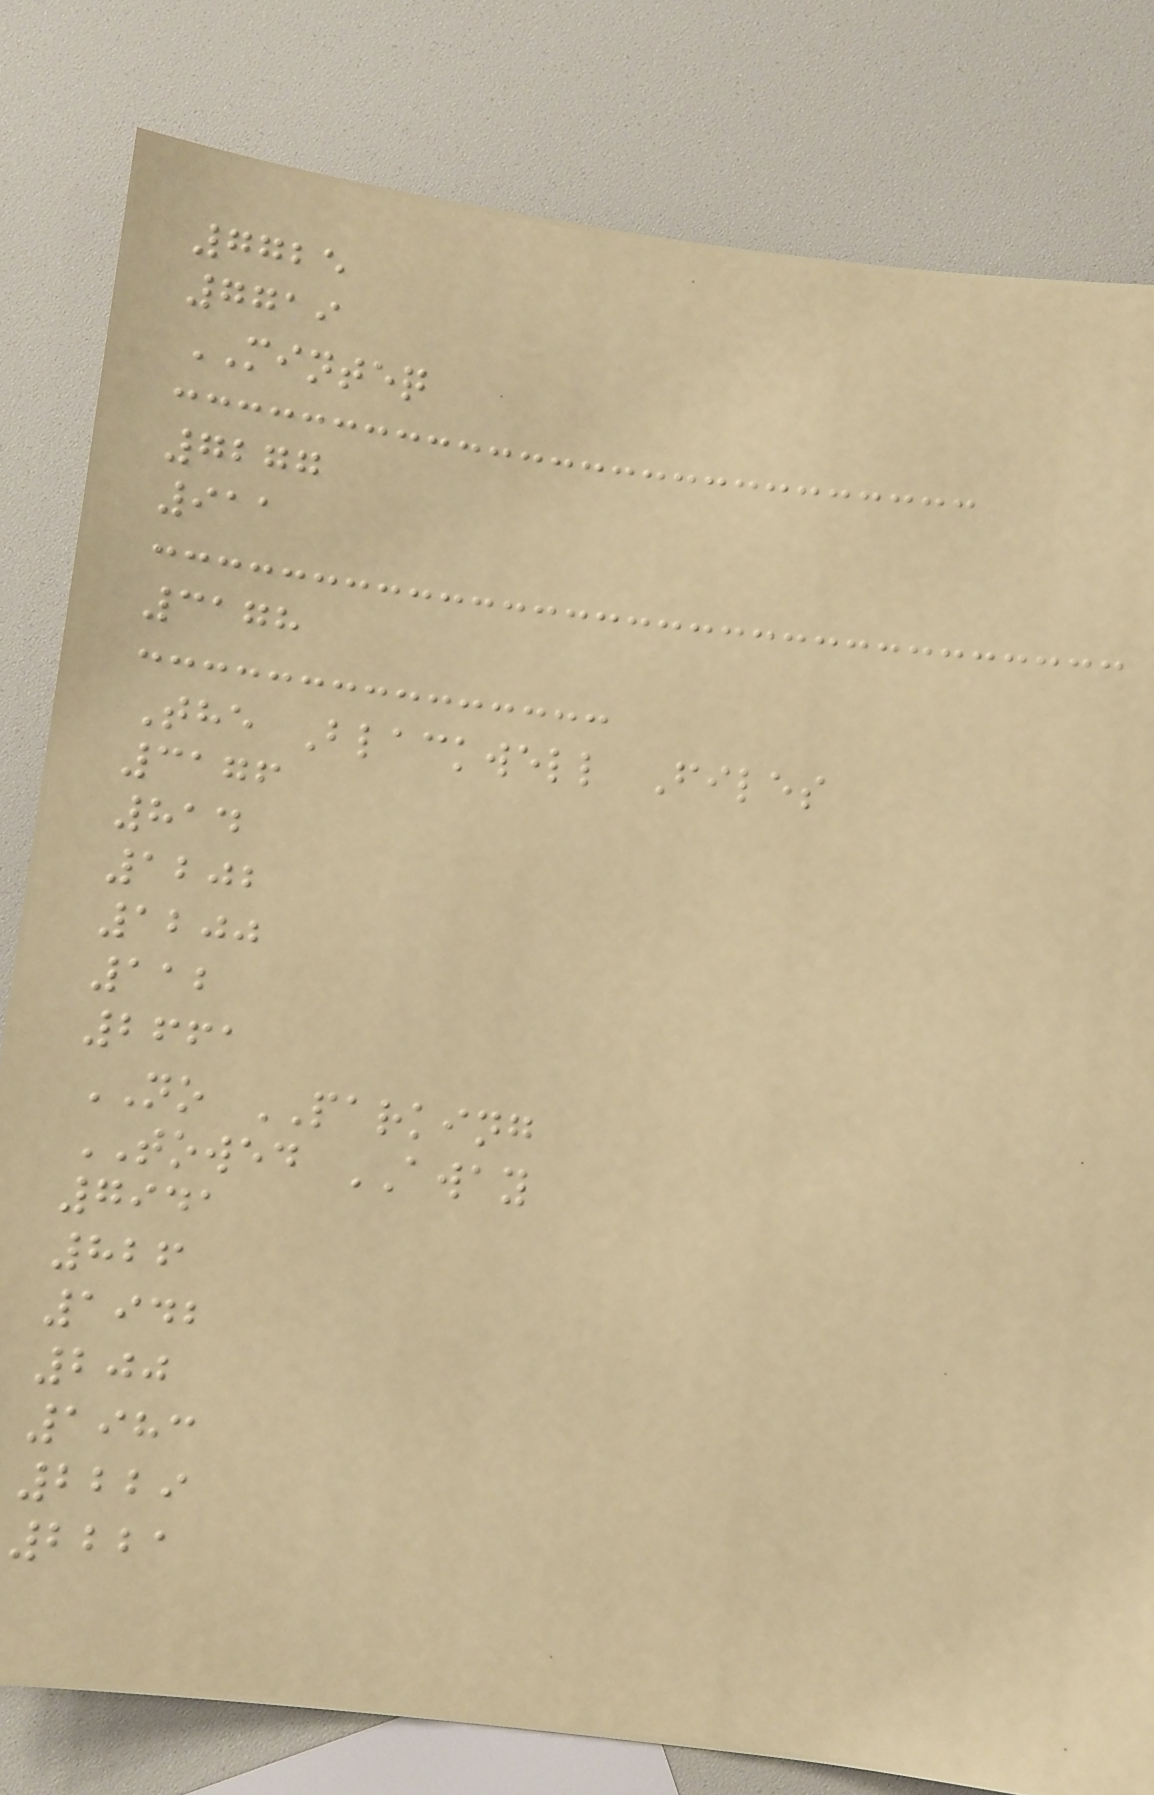7725
7719
MINTEQ
7277
911
3178
The Blackwell Files
3176
814
1202
1200
112
2661
NO PARKING
TOWED AWAY
7941
826
1942
200
1983
2229
2221
